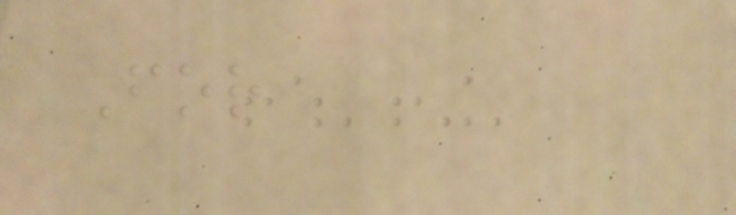For
